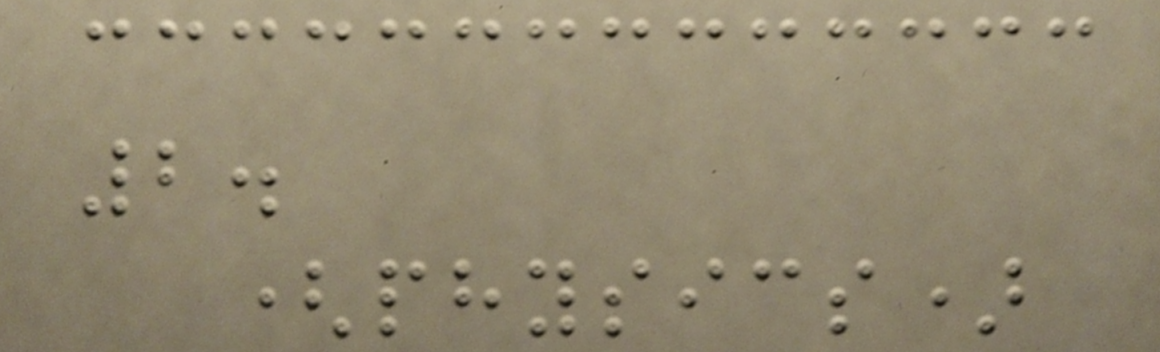2.
(physics)
